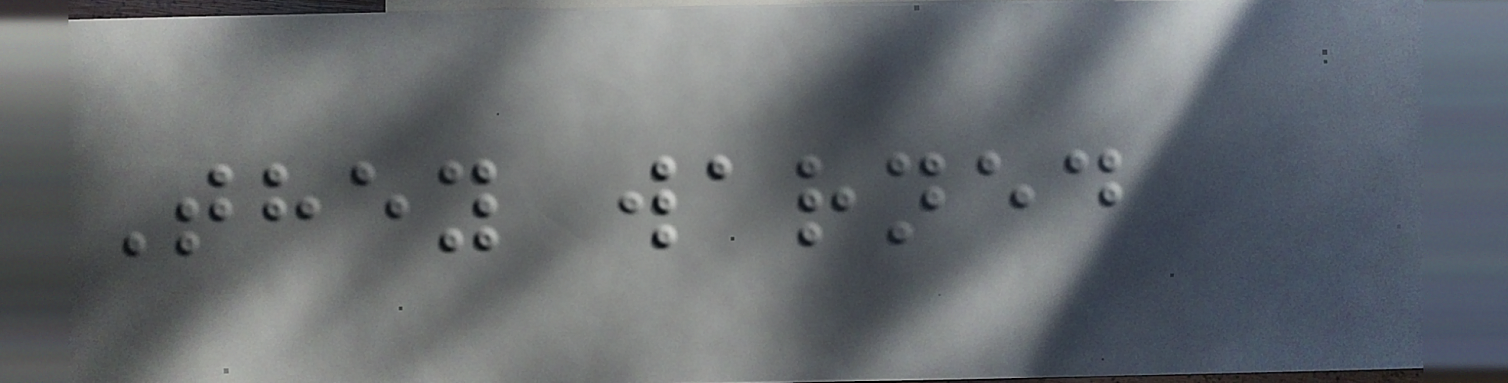They warned
